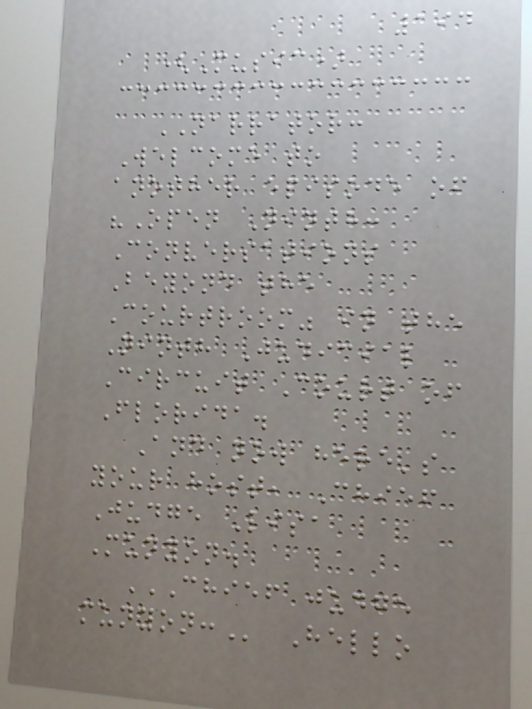194
(Music)
NARRATOR:
Welcome to
another episode of
"Open Ninth:
Conversations
Beyond the
Courtroom" in the
Ninth Judicial
Circuit Court of
Florida.
And now here's
your host, Chief
Judge Lisa
Munyon.
CHIEF JUDGE
MUNYON: Hello
